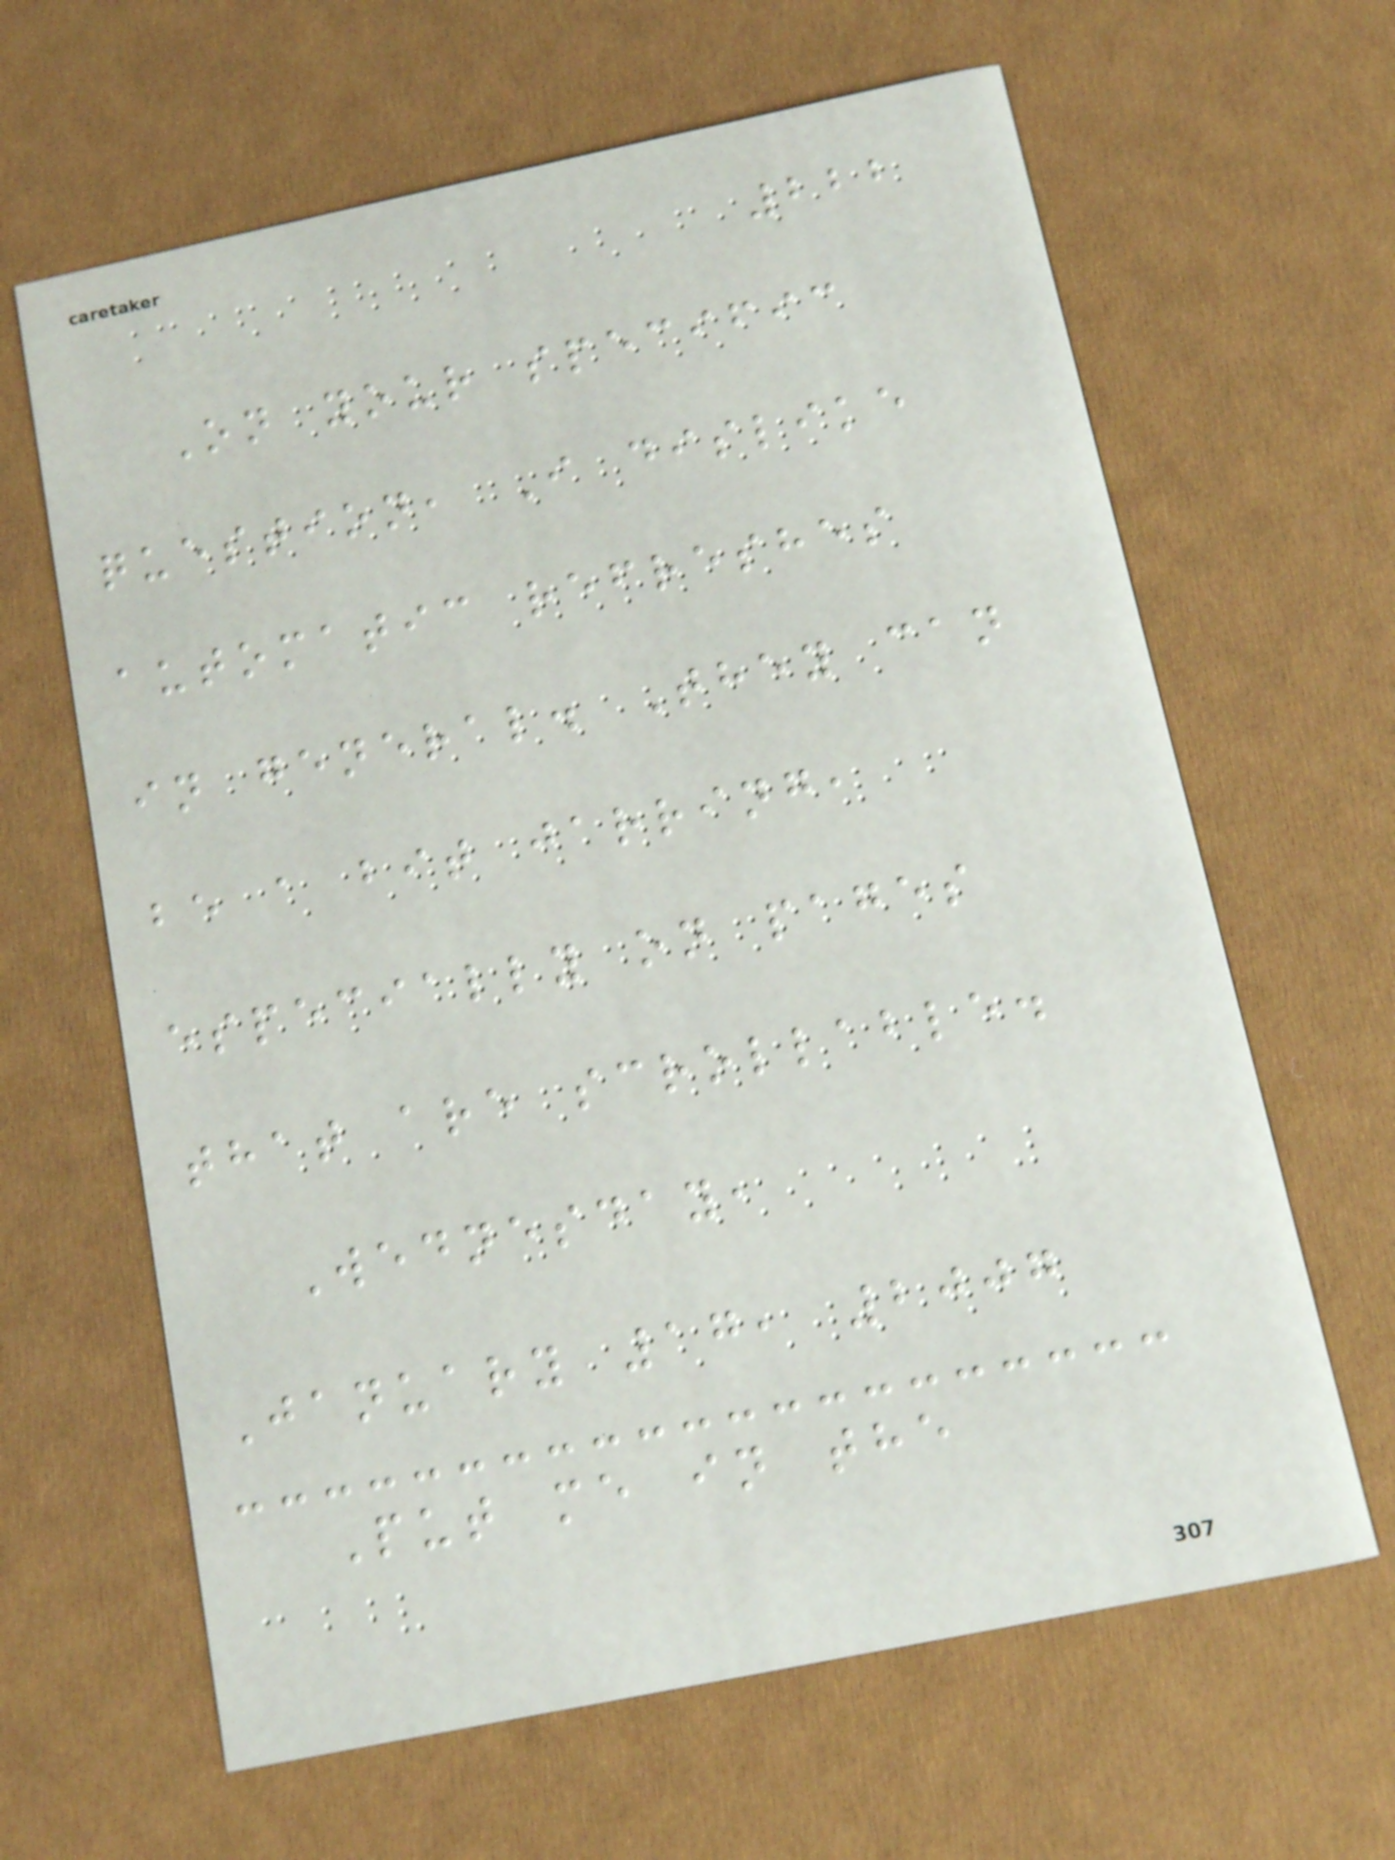222
On your specific
question, I dislike
automatic refreshes
in general. They can
be a bit jarring,
especially on pages
that are scrollable.
Wednesday,
January 17, 2007
Put me in the
